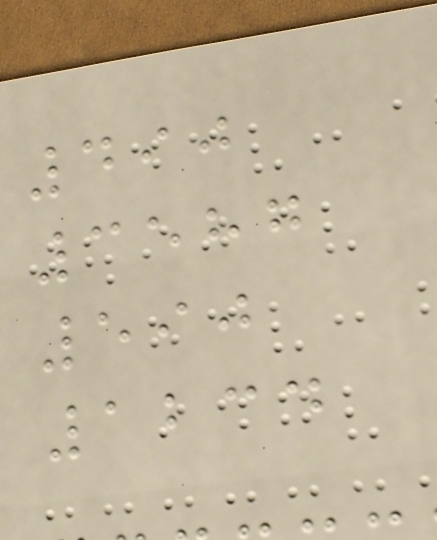490
3587
590
1234
